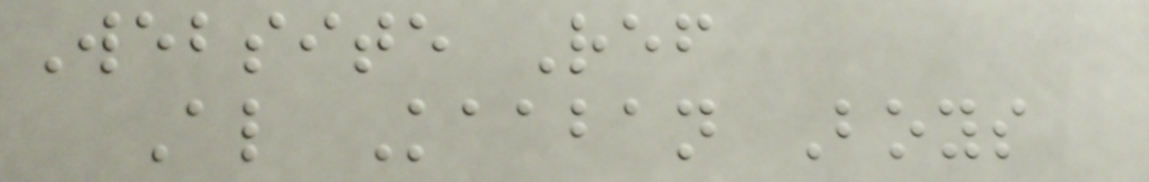Website Ref
Al Kaaban Boys
